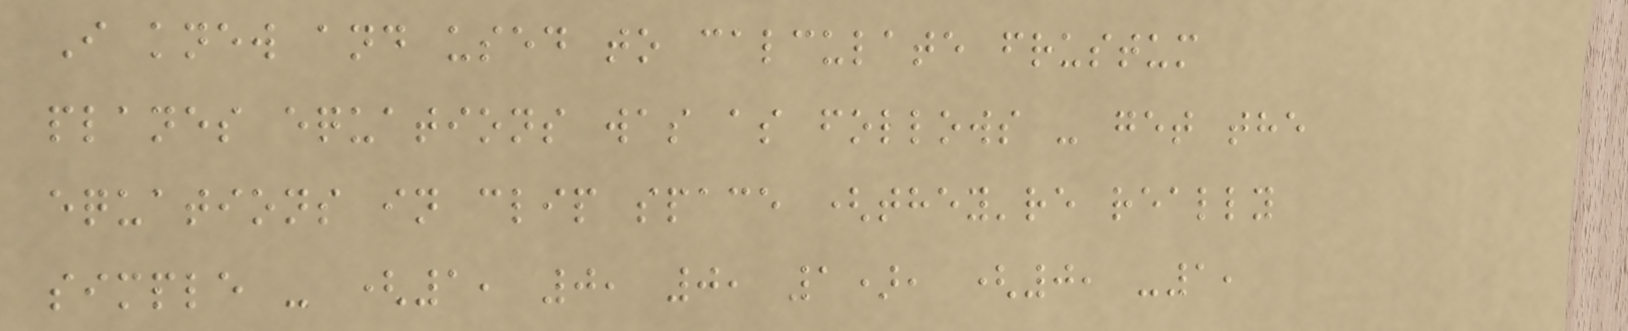I knew and used to calculate frustum
planes equations was as follows - get the
equations in clip space (they're really
simple - (1, 0, 0, 1), (0, -1,
